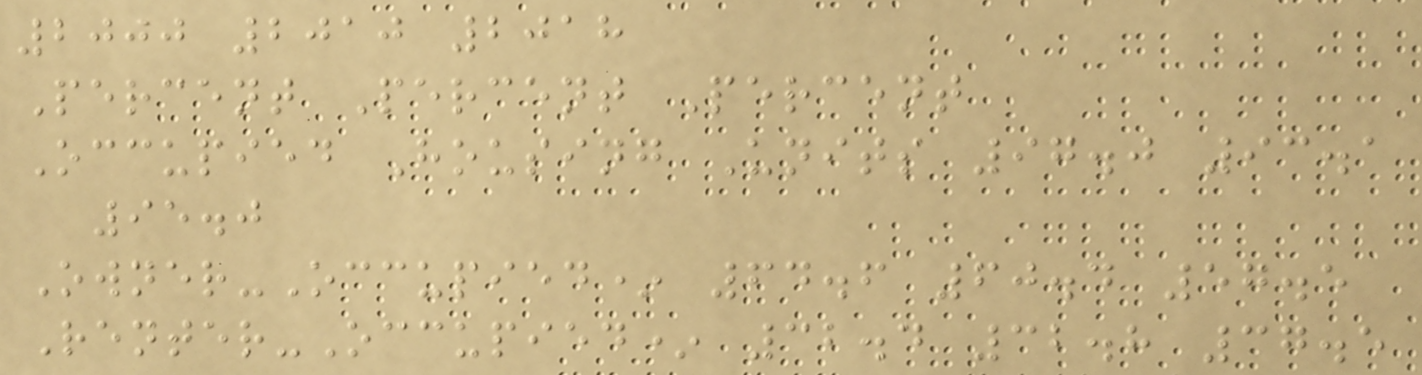2000 2010 2018
Percent Percent Percent
Occupied Housing Units 97.0 93.1
95.0
Owner-Occupied* 64.6 60.4 57.5
Renter-Occupied* 32.4 32.8 37.5
